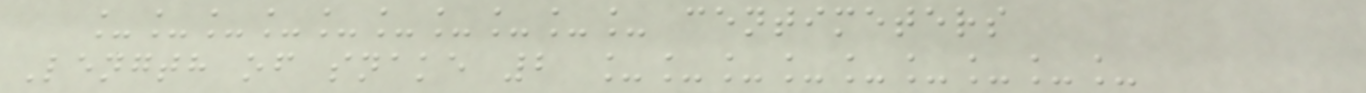__________ centimeters
Length of snake 2 _________
